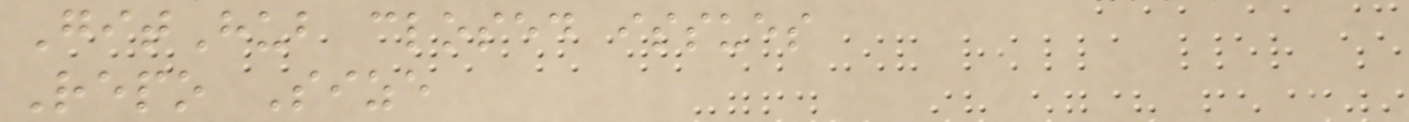GitHub closed issues
Repo Size
